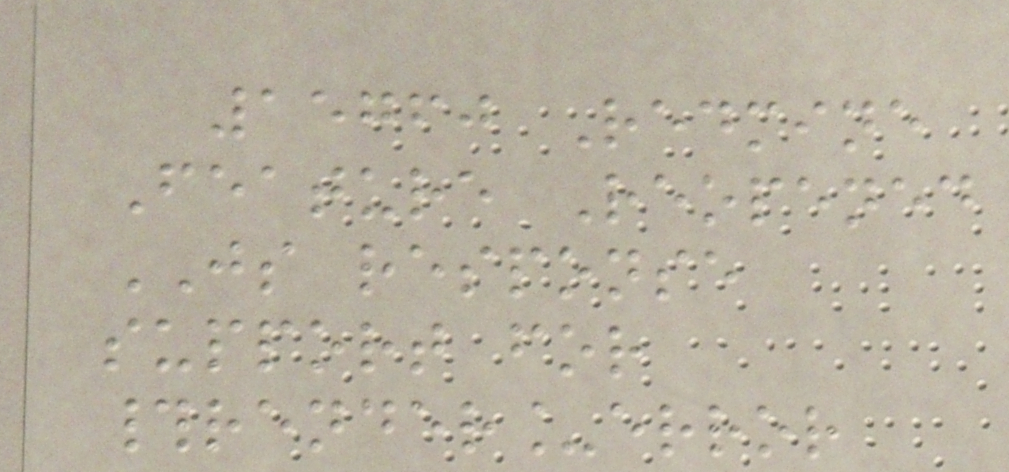15760 Redmine
Feature Reopened
JS response
support for
#render_error
